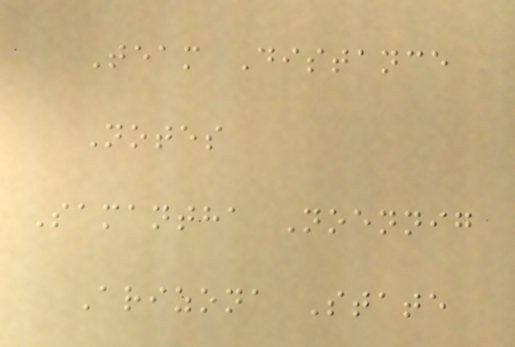Team Distance
Notes
Samantha Noennig
Arizona State
